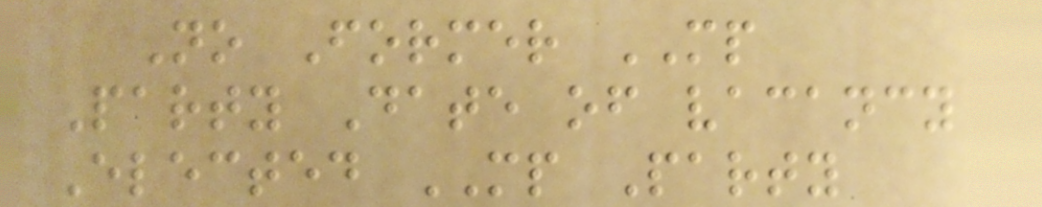No Former MP
Party Date of vacancy
Elected MP Party
